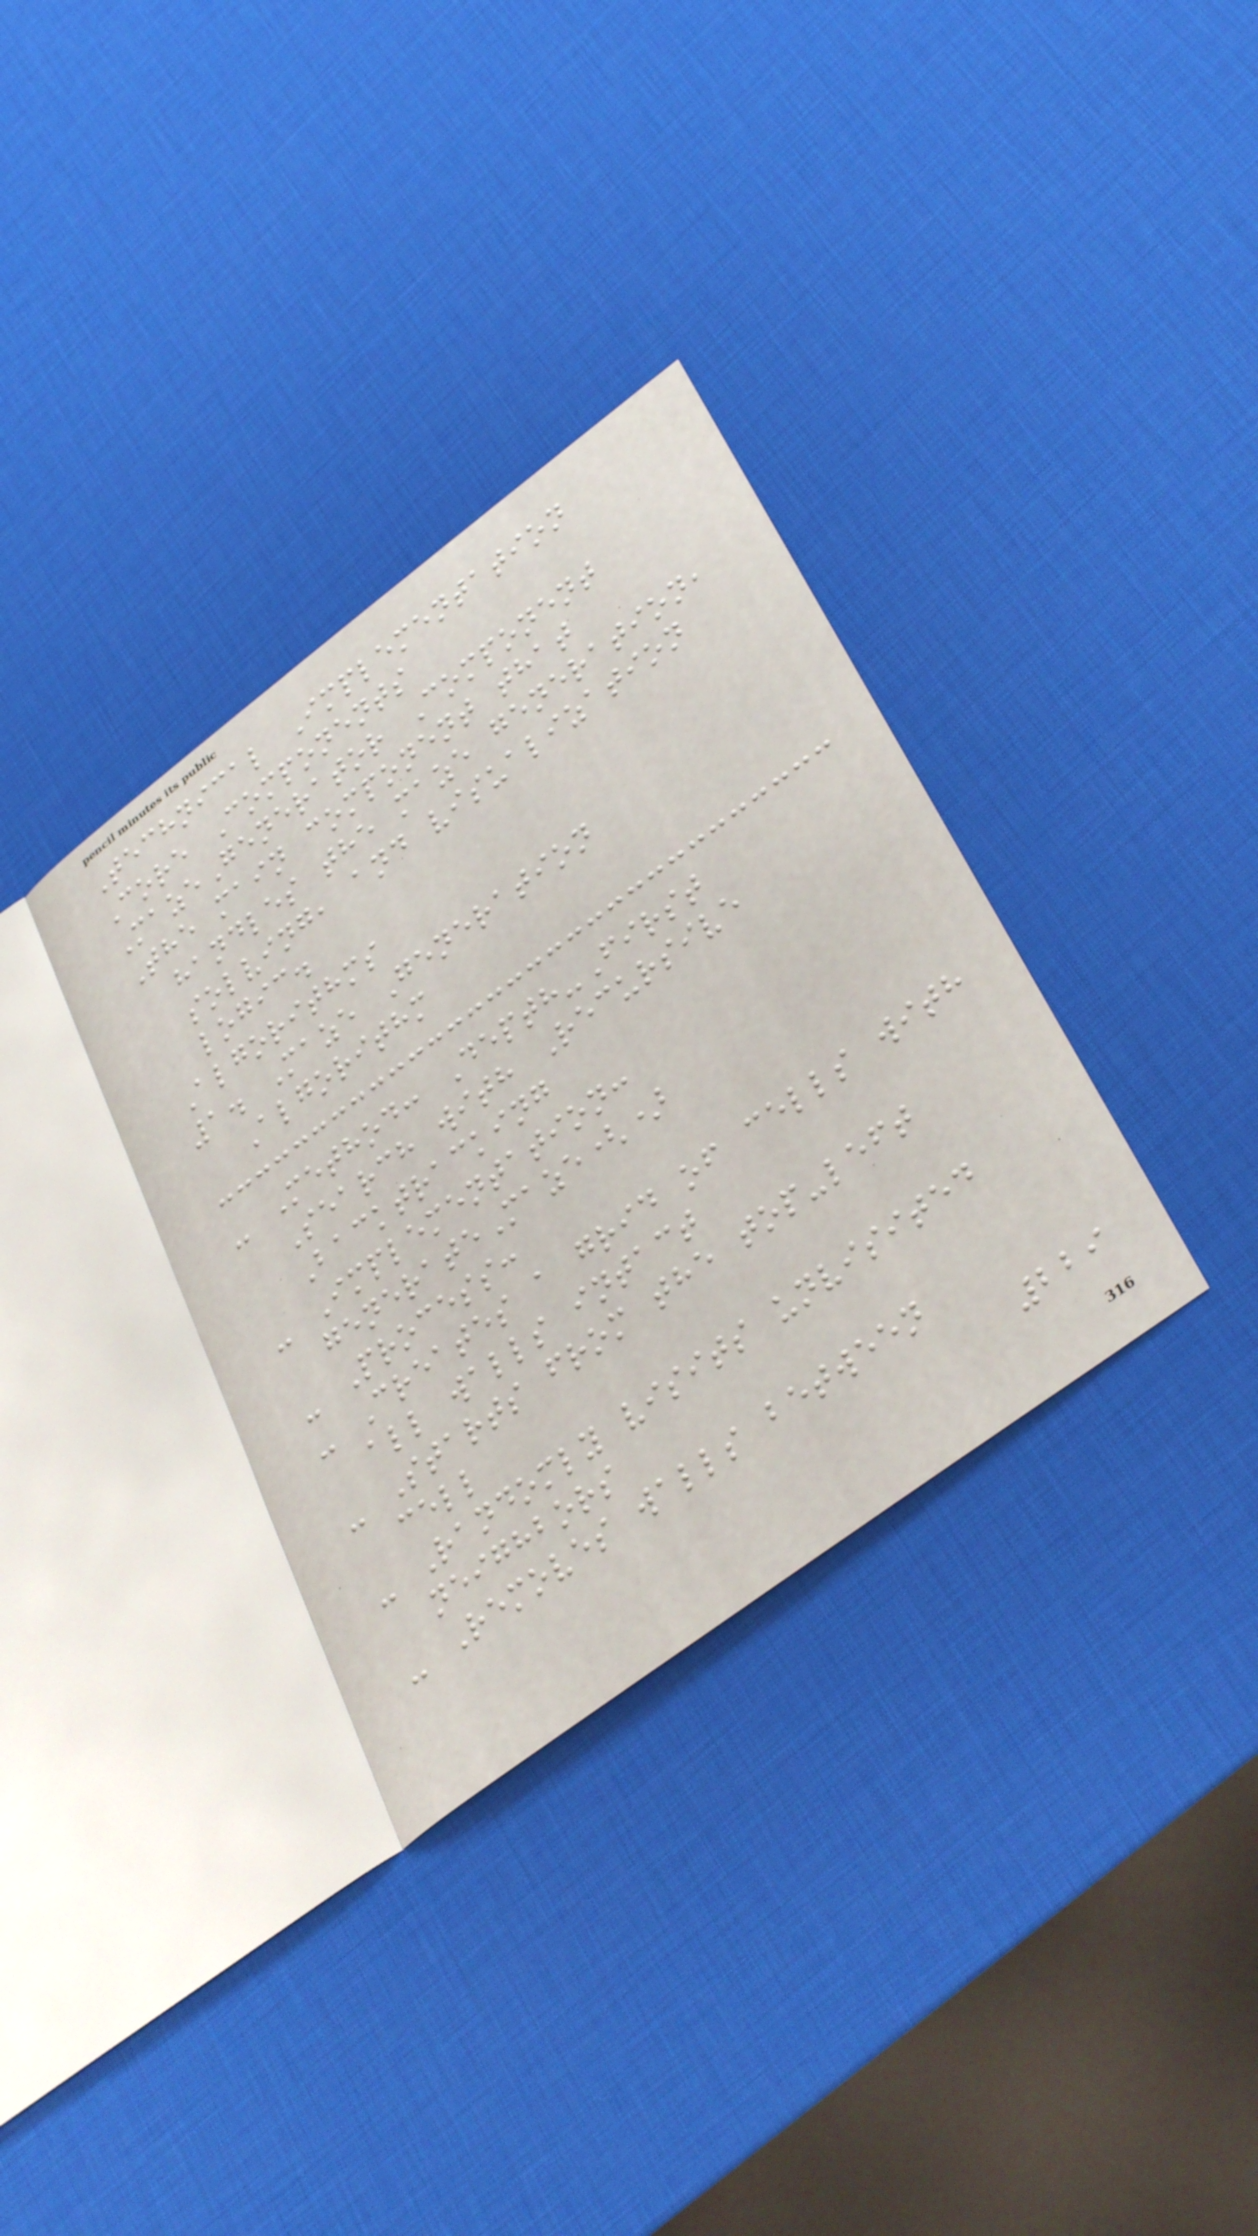Technical Implementation
Core Components
MazeGenerator Component
The main component that
handles the maze generation,
solving, and visualization
logic.
Algorithms
1. Maze Generation
Algorithm
- Method: Depth-First
Search with Recursive
Backtracking
- Implementation:
generateMaze()
- Process:
- Creates a grid of cells with
all walls intact
- Starts from the top-left
cell
- Randomly visits unvisited
neighbors
- Removes walls between
229
